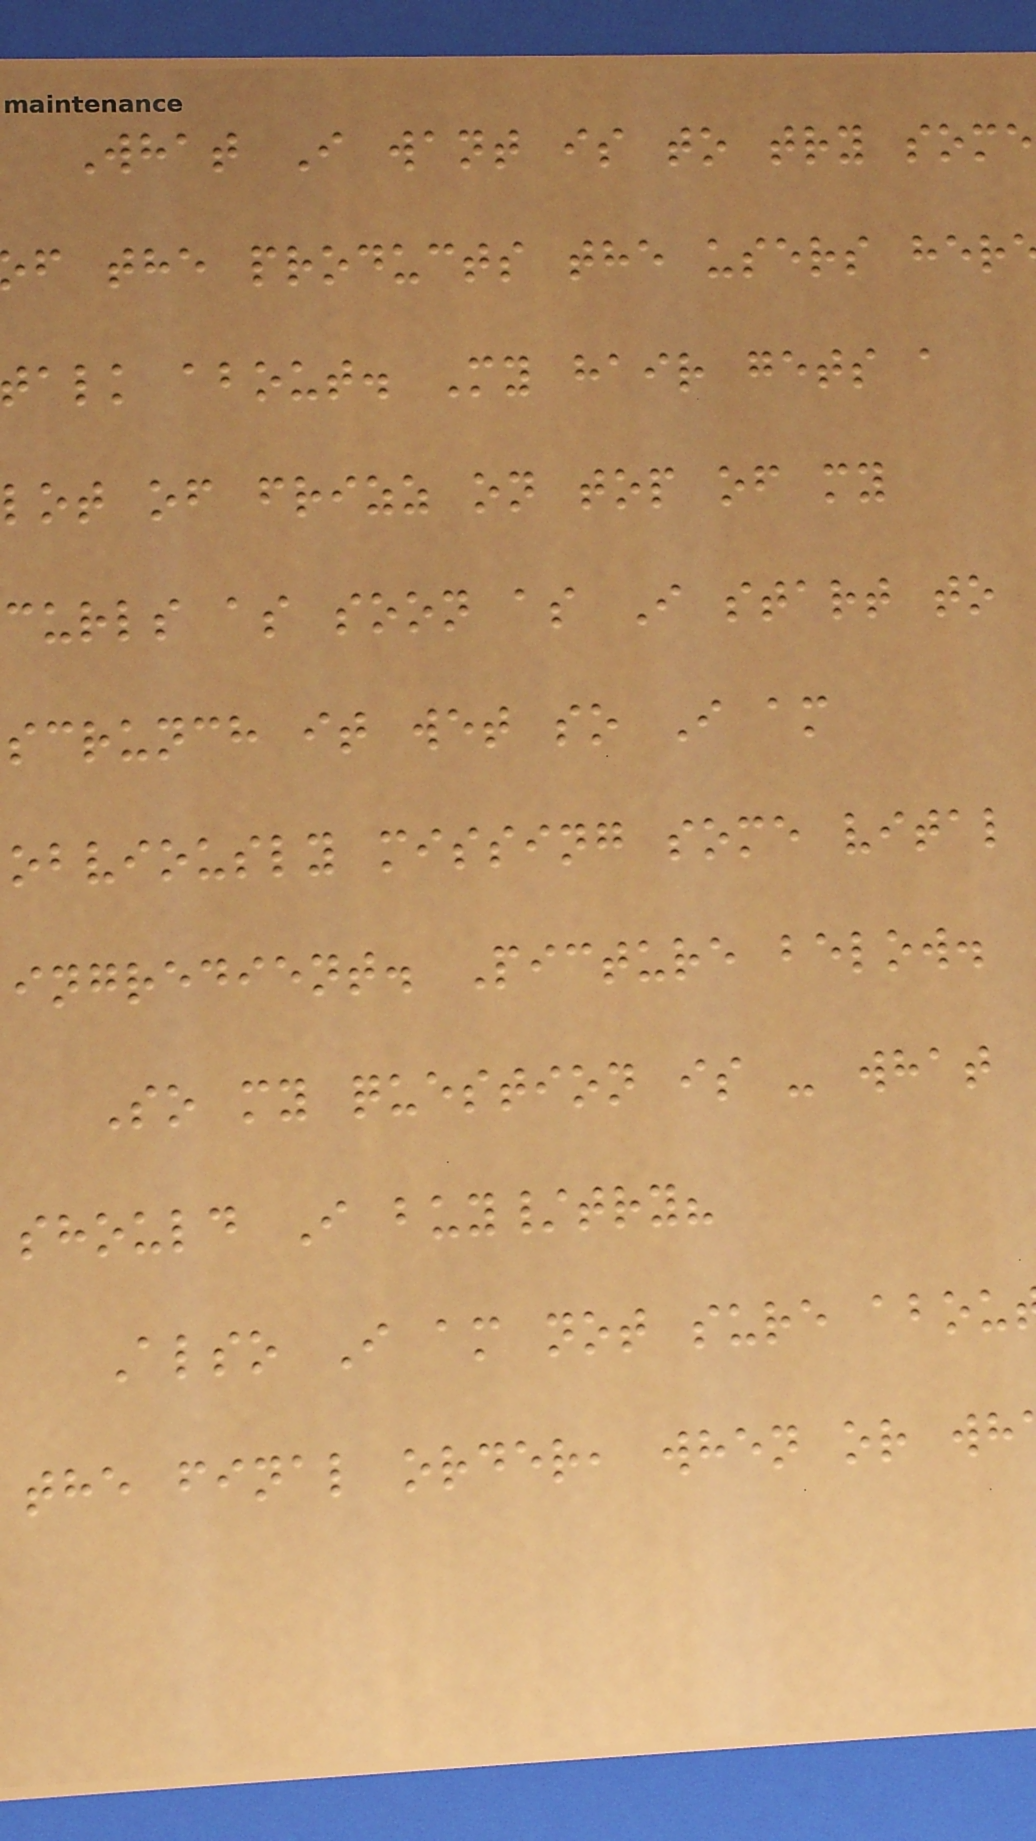What I want is to try some
f the products the users her
talk about. My hair gets a
lot of frizz on top of my
curls as soon as I start to
scrunch it wet so I am
obviously missing some vital
ingredient. Picture below.
So my question is - what
should I buy/try?
Also I am not sure abou
the final order, when or wh
